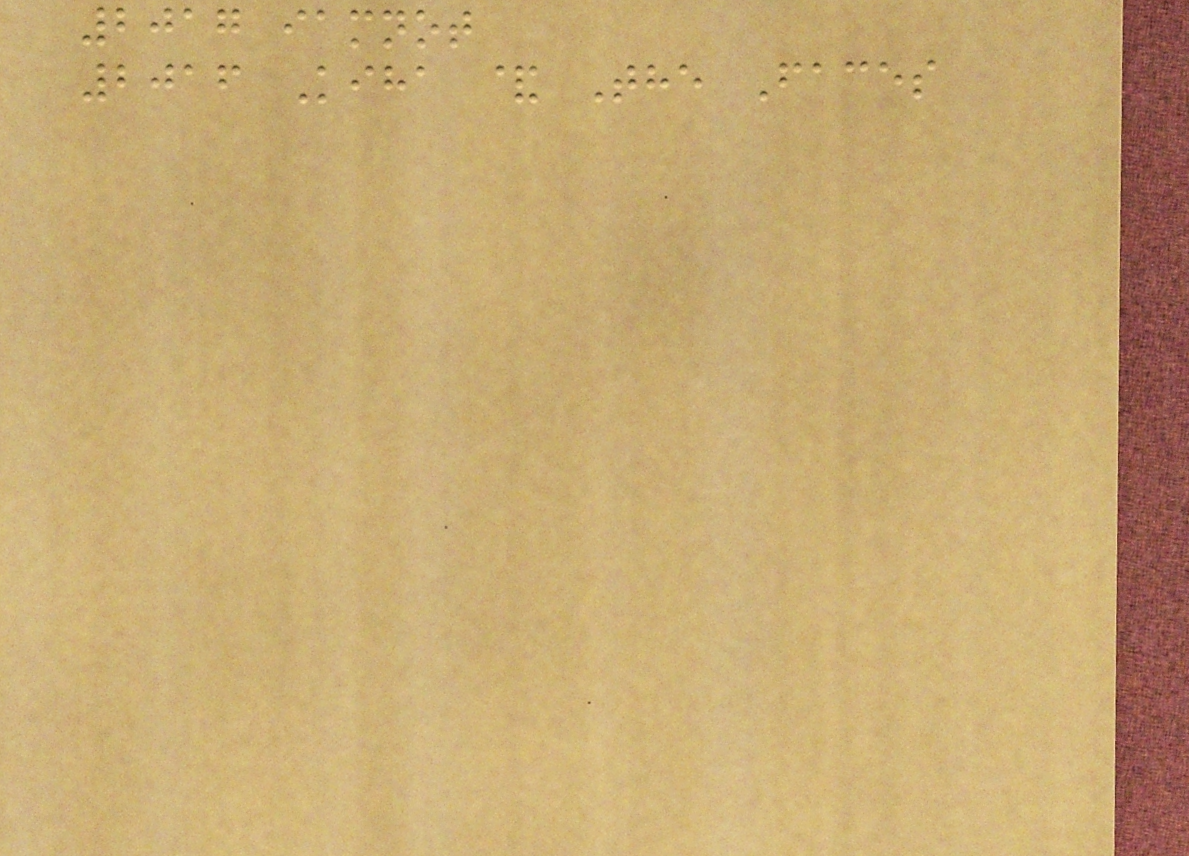2017 iamnot
2016 Kiha & The Faces
